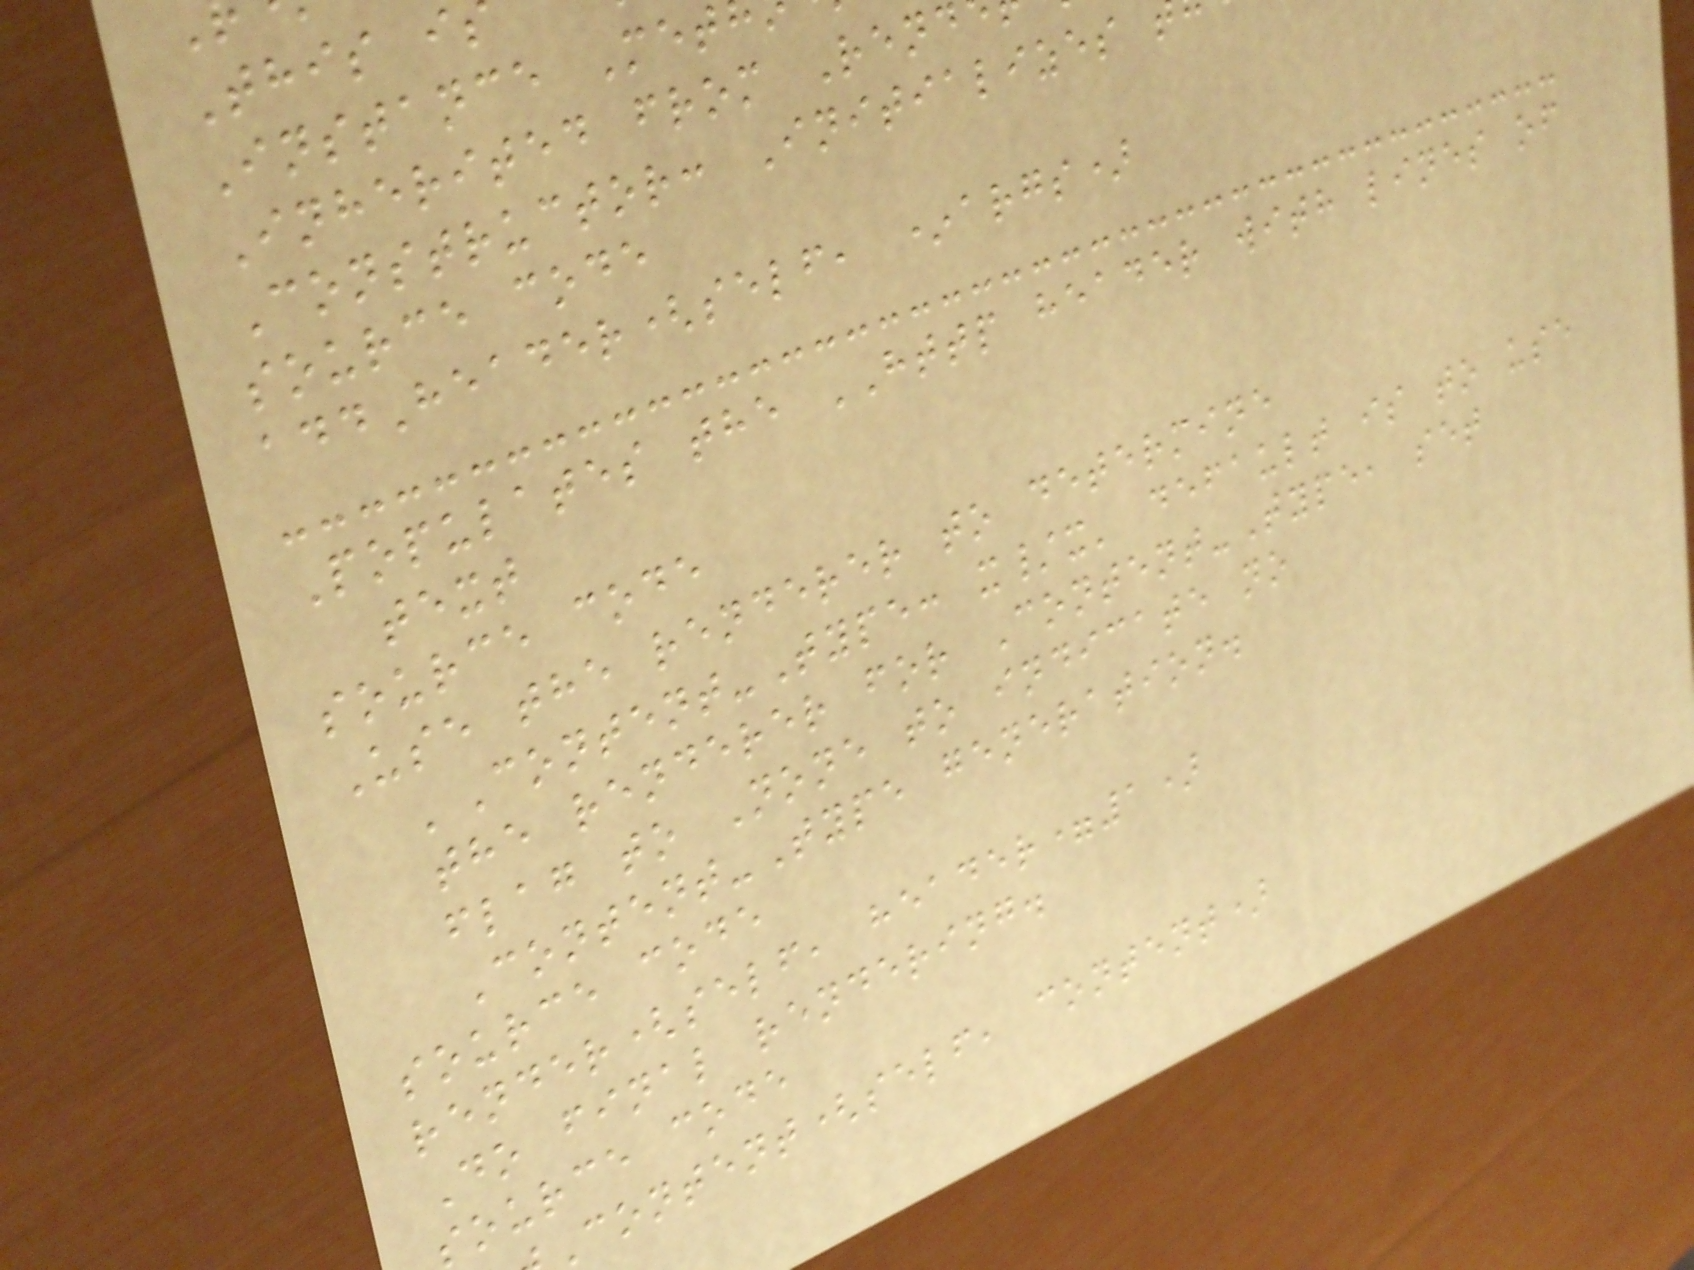This i
Instance Met
Inherited from Rend
Constructor: Initializes
source code
addHeader(self, *args)
Populates the HTTP header with lines of
text
source code
Use the renderer to determine
'Content-Type: x/x' default is to use
the renderer for Content-Type, set
flag to None to indicate no
Content-Type generation.
source code
render(self, header=1)
Do final rendering.
source code
content(self, content)
